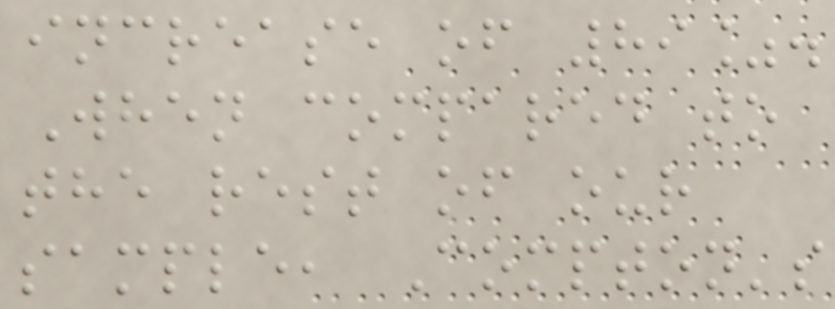increase of 89%.
When compared to
the rest of our
sample, Compton's
